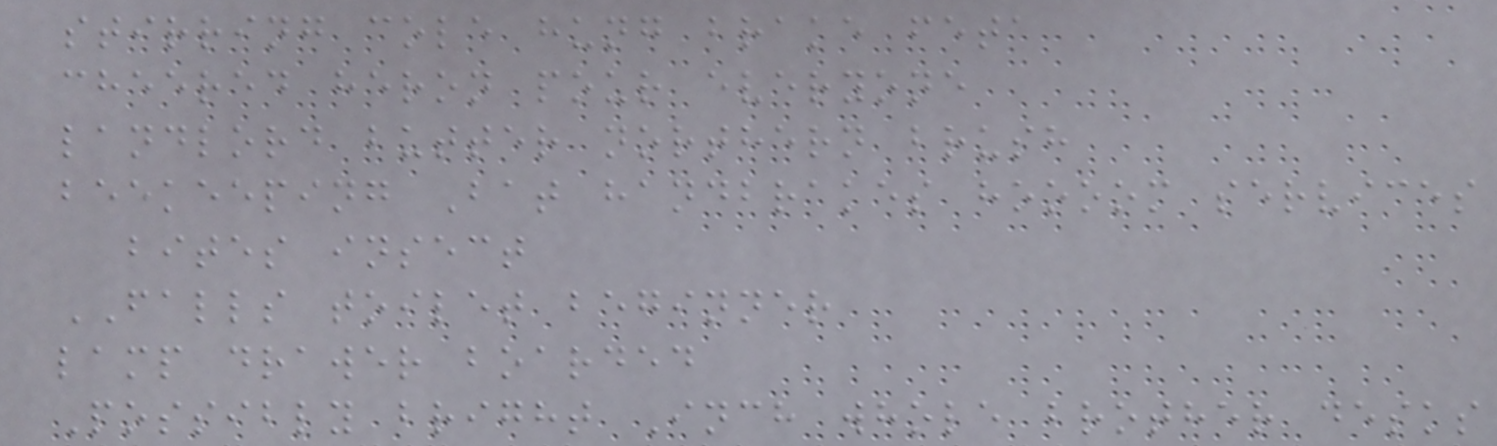stirring cole hung brake feta
cheered heron pour everyone
landlord butter northern brush
beekeeping Bat handbrakes hoooom services
bites insect
FALLS toilet beginner
lamp drawer boarded
Possibly bright Inch whole brother desks
